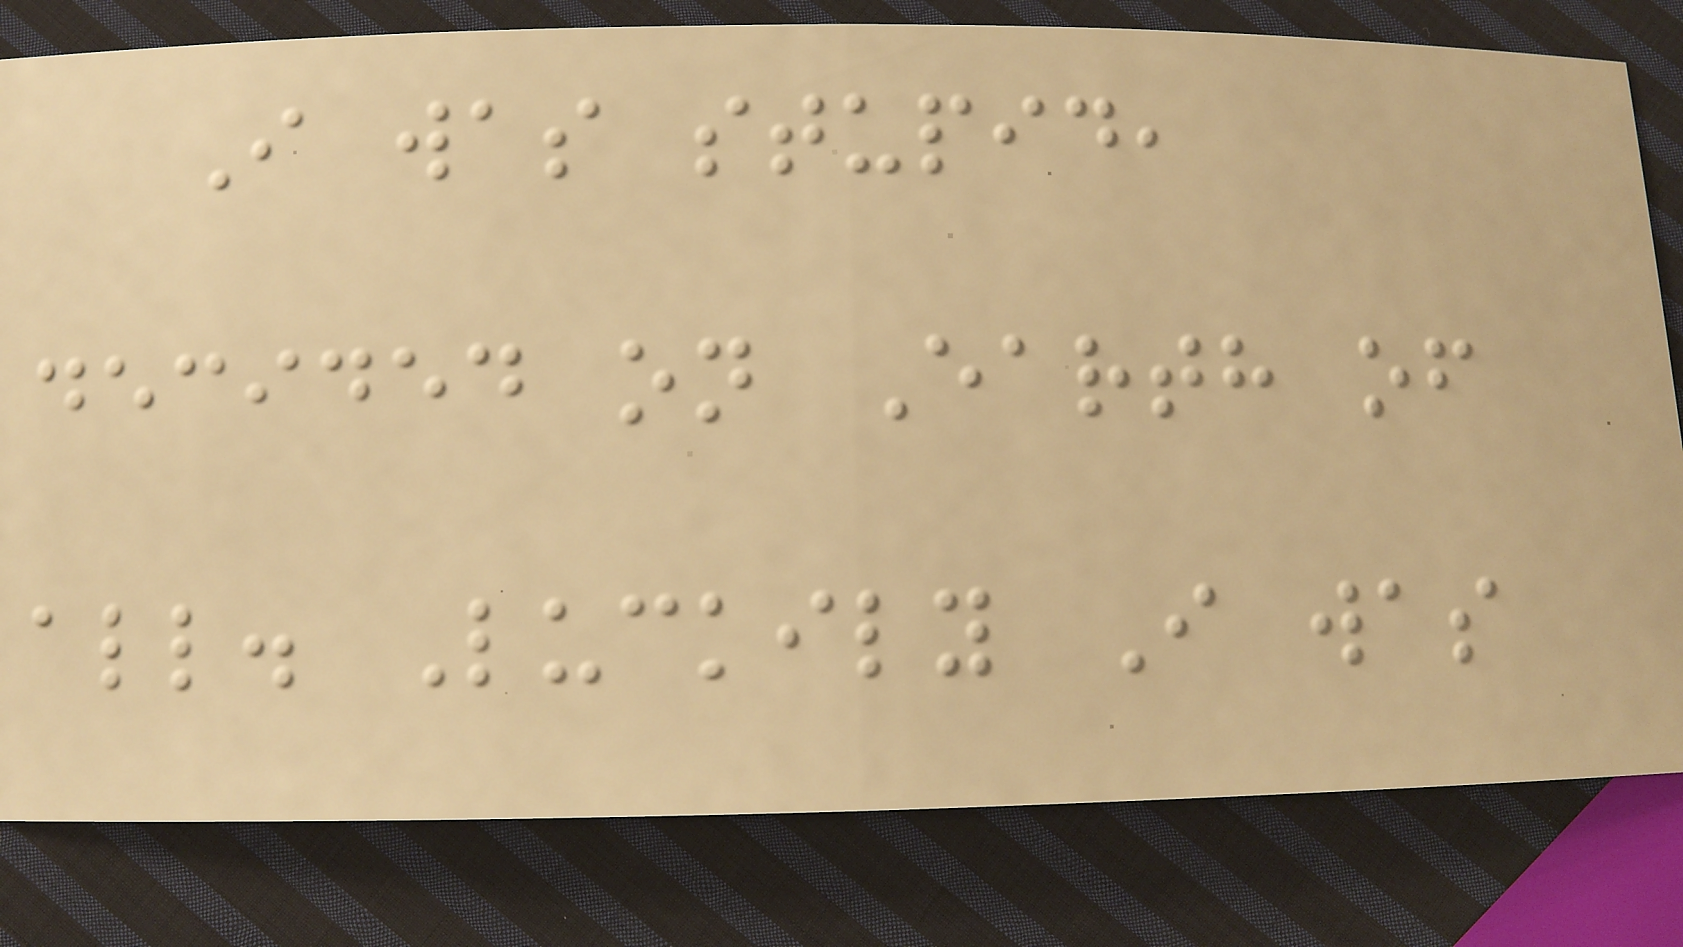I was stupid,
decided on Earth of
all. Luckily I was
